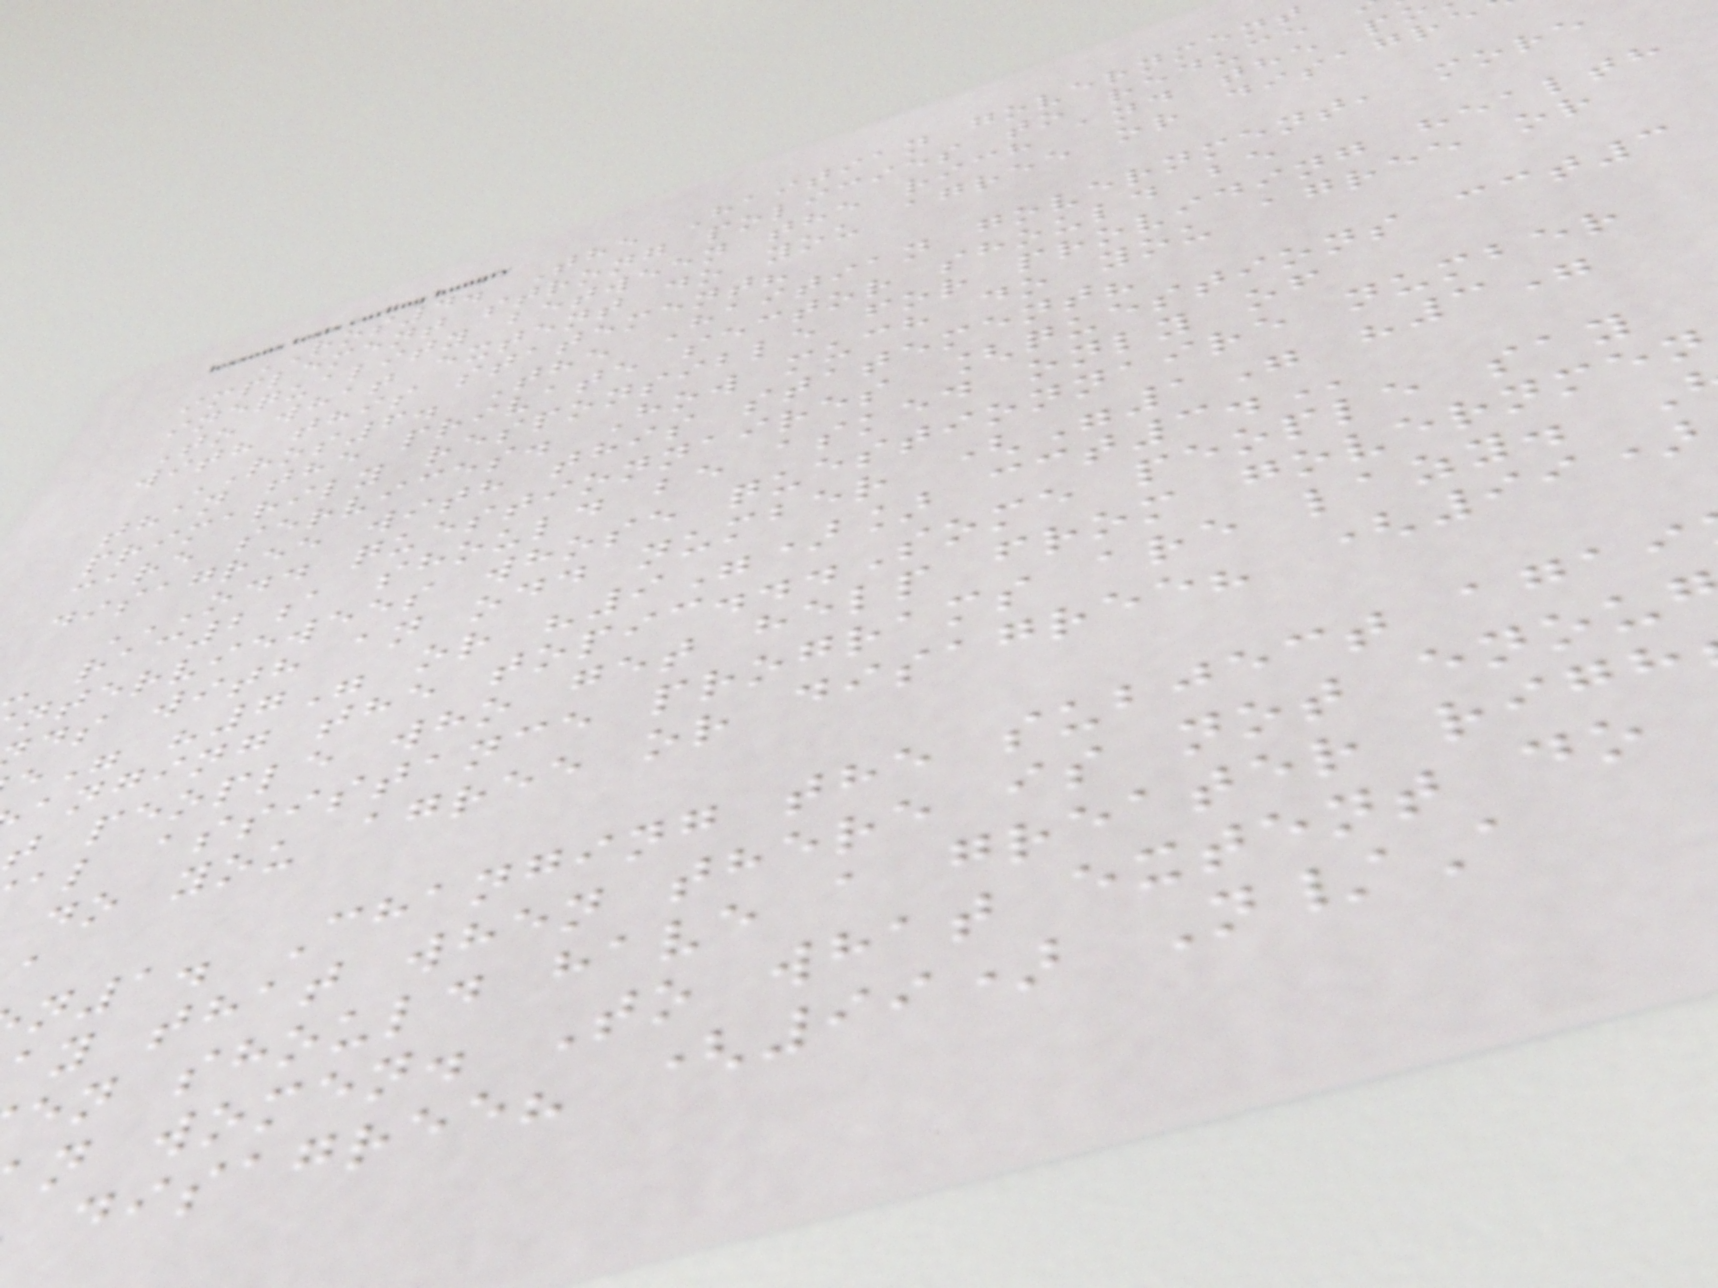ROS4. The Haitian government
implement strong policies to reduce
inequality between the rich and the p
To what extent do you agree or disagre
with this statement?
ROS6. The Haitian government, more
than the private sector should be
primarily responsible for providing health
care services. How much do you agree or
disagree with this statement?
ODD QUESTIONNAIRES [QUESTIONS CCT3
- rac2a should be asked only of
nterviewees whose questionnaire number
ds with an odd number ("1" "3"
anging the topic...Some people say
t people who get help from governmen
al assistance programs are lazy.
do you agree or disagree? (99)
n1. Changing the subject agai
y that when there is not enou
en should have a greater righ
n women. To what extent do
disagree? (99) N/A
